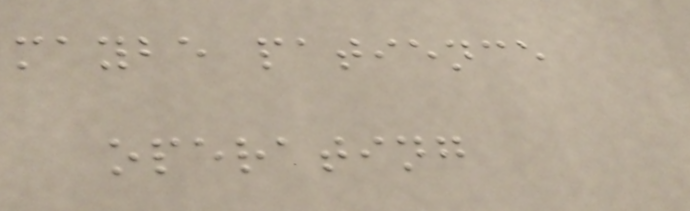maybe patience
operating
